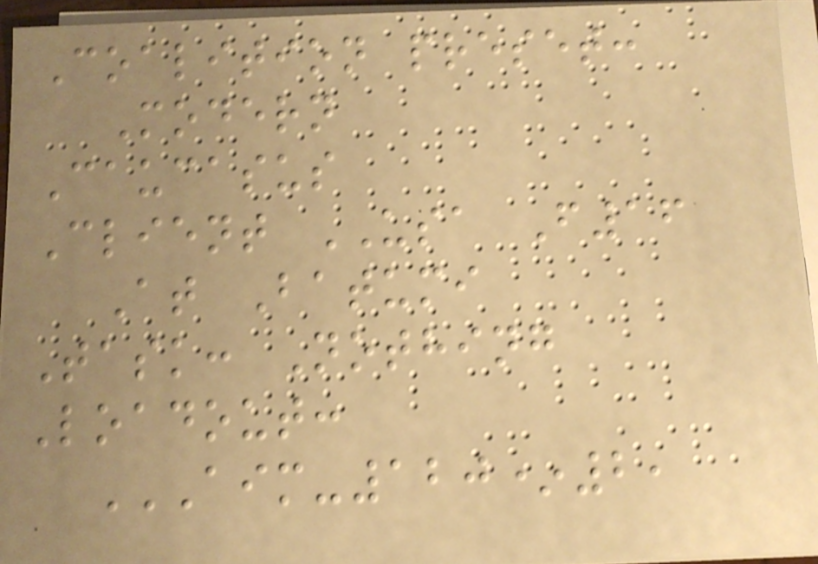Coalition preset:
Modern
Caucasus
Client USA F16
At Batumi
Task: Nothing
Loadout:
AIM-120*2,
